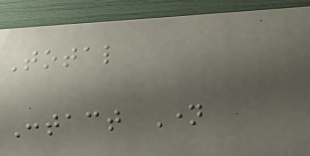Total
Contact Name
